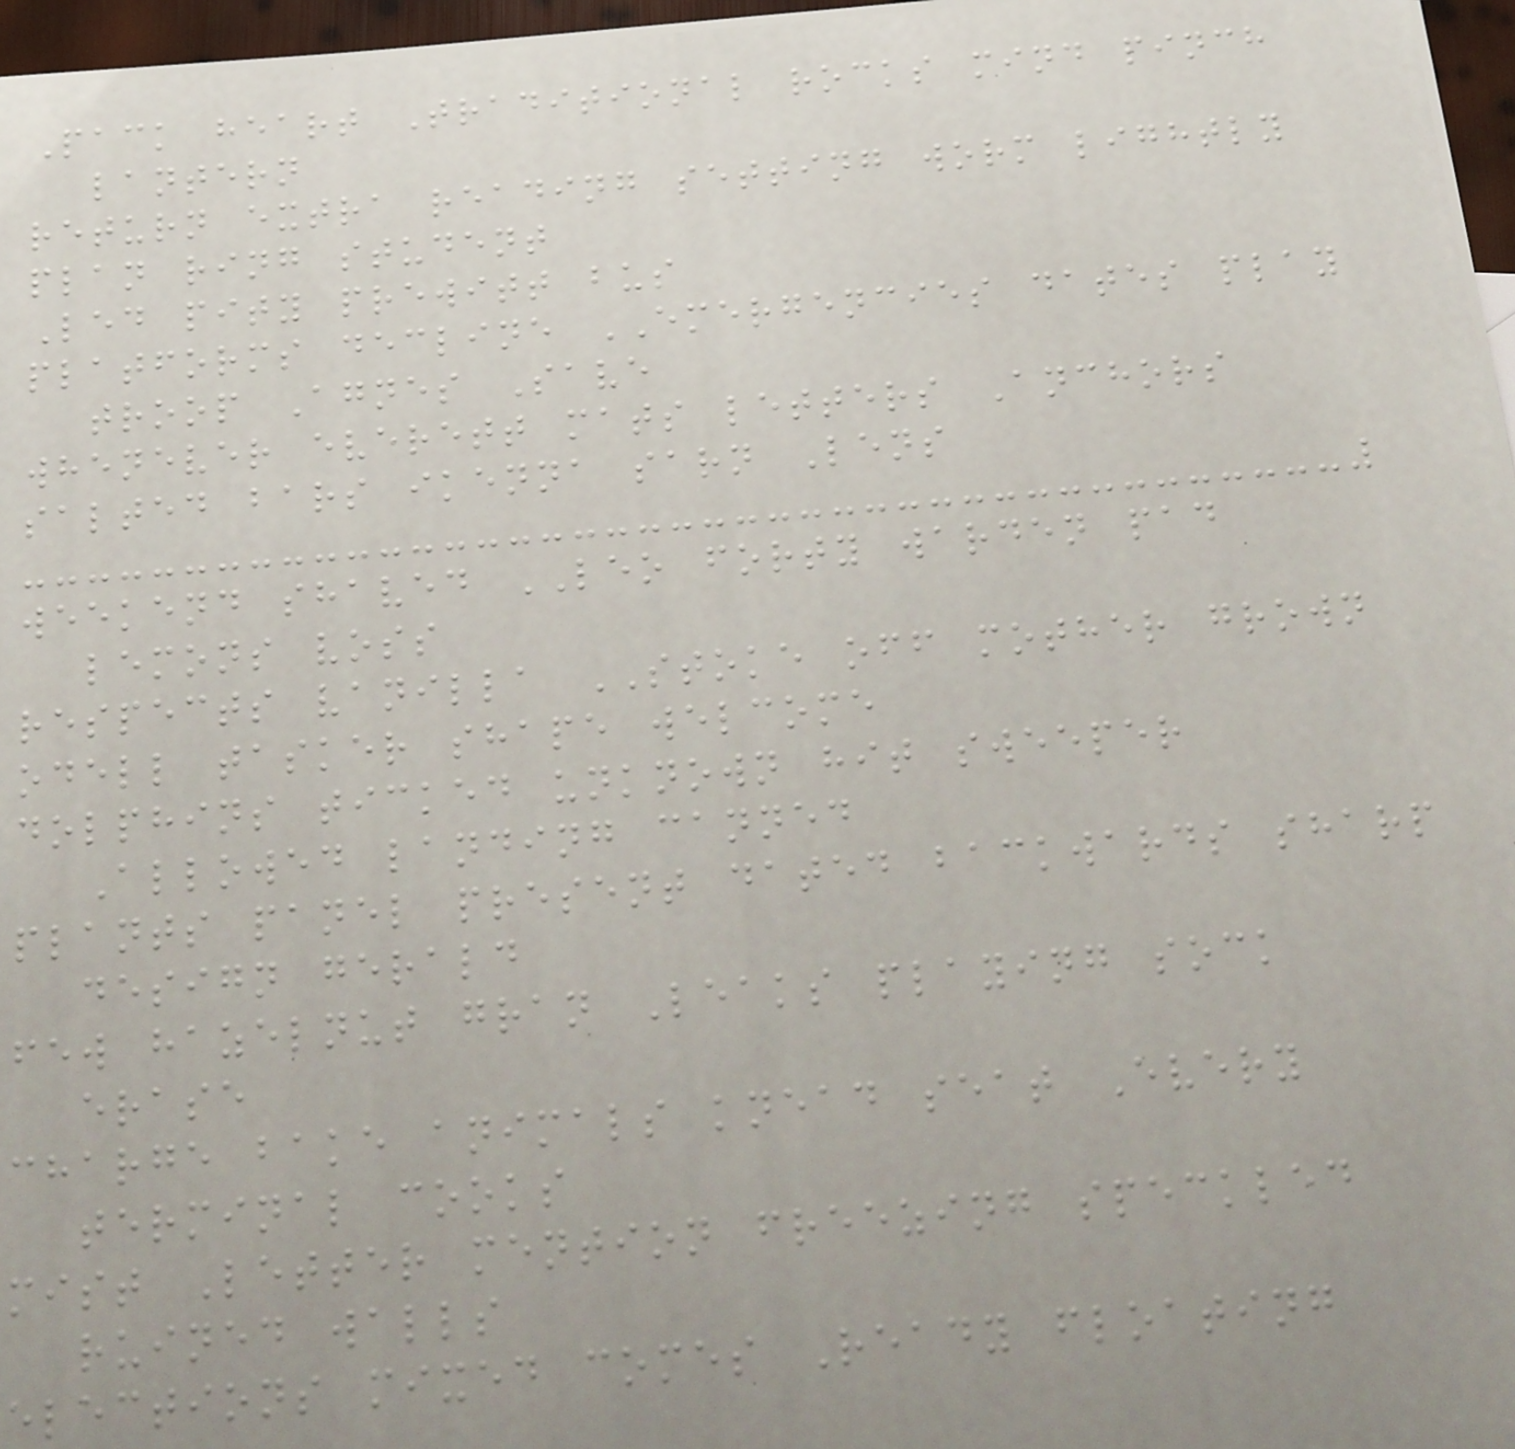Pack heart Traditional rocks mind pinch
lantern
return extra reading setting worm lightly
plan ring student
Led pity prewitt bus
platforms decline EMERGENCIES dates play
troop Agnes Save
whenever everett mats letters Anchors
salted bars ikenna sarn Lens
weekend shaved LEO forty warden pad
lemons voss
respects vanilla STOKE off mother grown
odell tasker shape welcome
dolphins ticked unknown hit sweeper
Allowed landing canned
plants panel present dated backwards sharp
design gerald
few hazelnut gran Leaks playing sock
erase
charge bake animals knead seat Every
terminal cooks
mist Letter mention freezing speckled
ruined walls
elections mixed comes Ready floating
